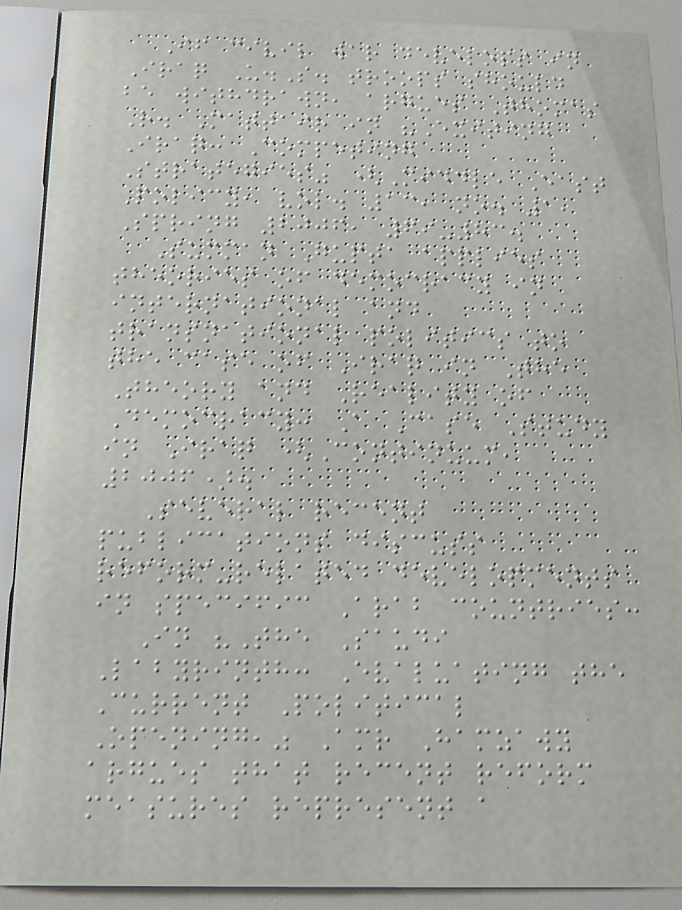If civil war develops in
Iraq U.S. troops should
be withdrawn, argues Thomas
R. Mattair in "Exiting
Iraq: Competing
Strategies" (Middle East
Policy, vol. 13, no. 1,
Spring 2006, 69-83.
Summan Gupta applies
theories of democracy in
international and
transnational politics to
the case of Iraq in The
Theory and Reality of
Democracy: A Case Study
in Iraq (Continuum,
2006).
Several recent
publications discuss
reform-related developments
in specific Arab countries:
In "The Saudi
Labyrinth: Evaluating the
Current Political
Opening," Amr Hamzawy
argues that recent reform
measures represent a
